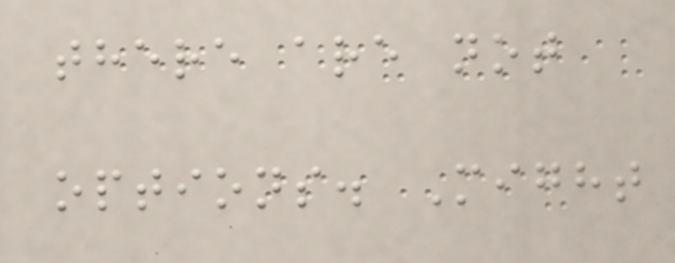there are not
options. Might
